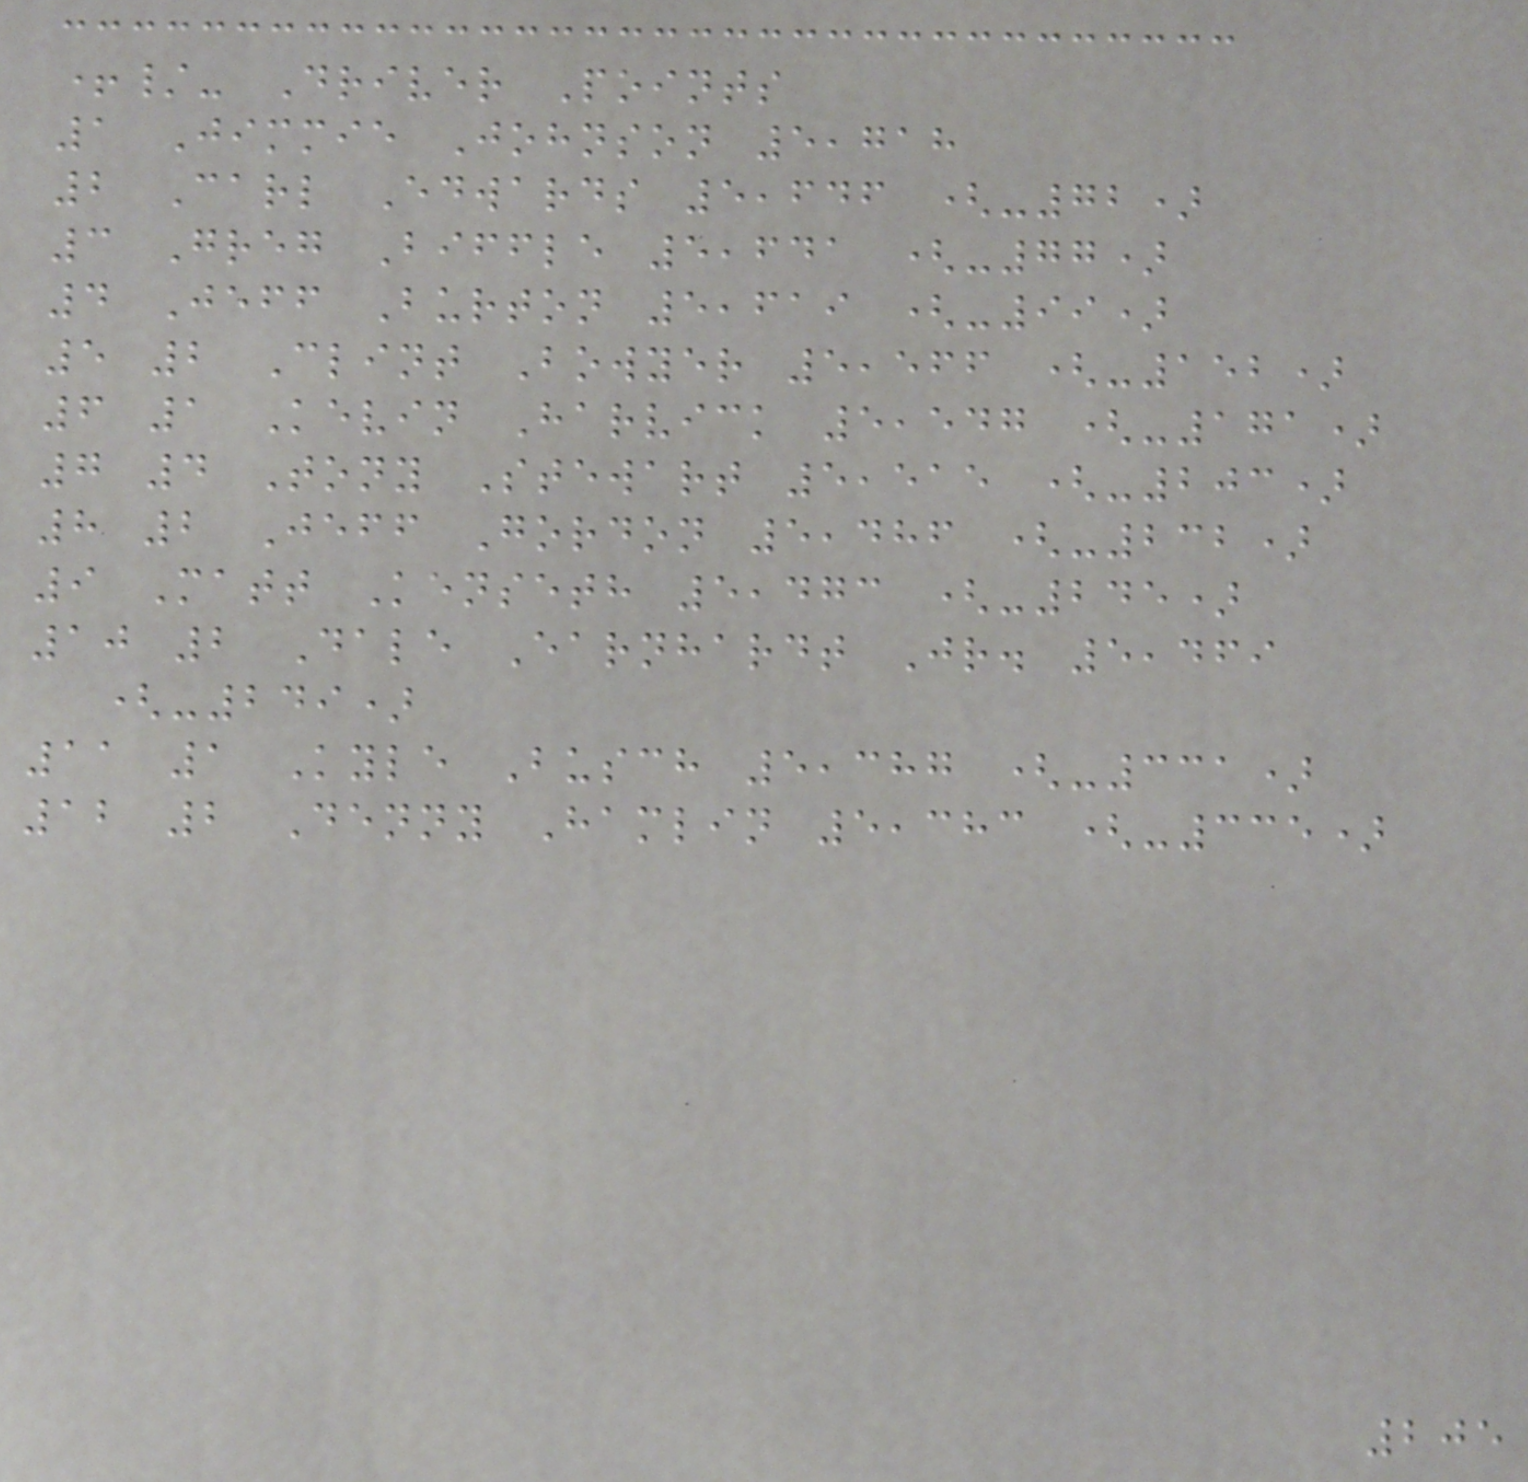+/- Driver Points
1 Jimmie Johnson 5,718
2 Carl Edwards 5,646 (-72)
3 Greg Biffle 5,641 (-77)
4 Jeff Burton 5,619 (-99)
5 2 Clint Bowyer 5,566 (-152)
6 1 Kevin Harvick 5,547 (-171)
7 4 Tony Stewart 5,515 (-203)
8 2 Jeff Gordon 5,486 (-232)
9 Matt Kenseth 5,473 (-245)
10 2 Dale Earnhardt Jr. 5,469
(-249)
11 1 Kyle Busch 5,387 (-331)
12 2 Denny Hamlin 5,383 (-335)
205
